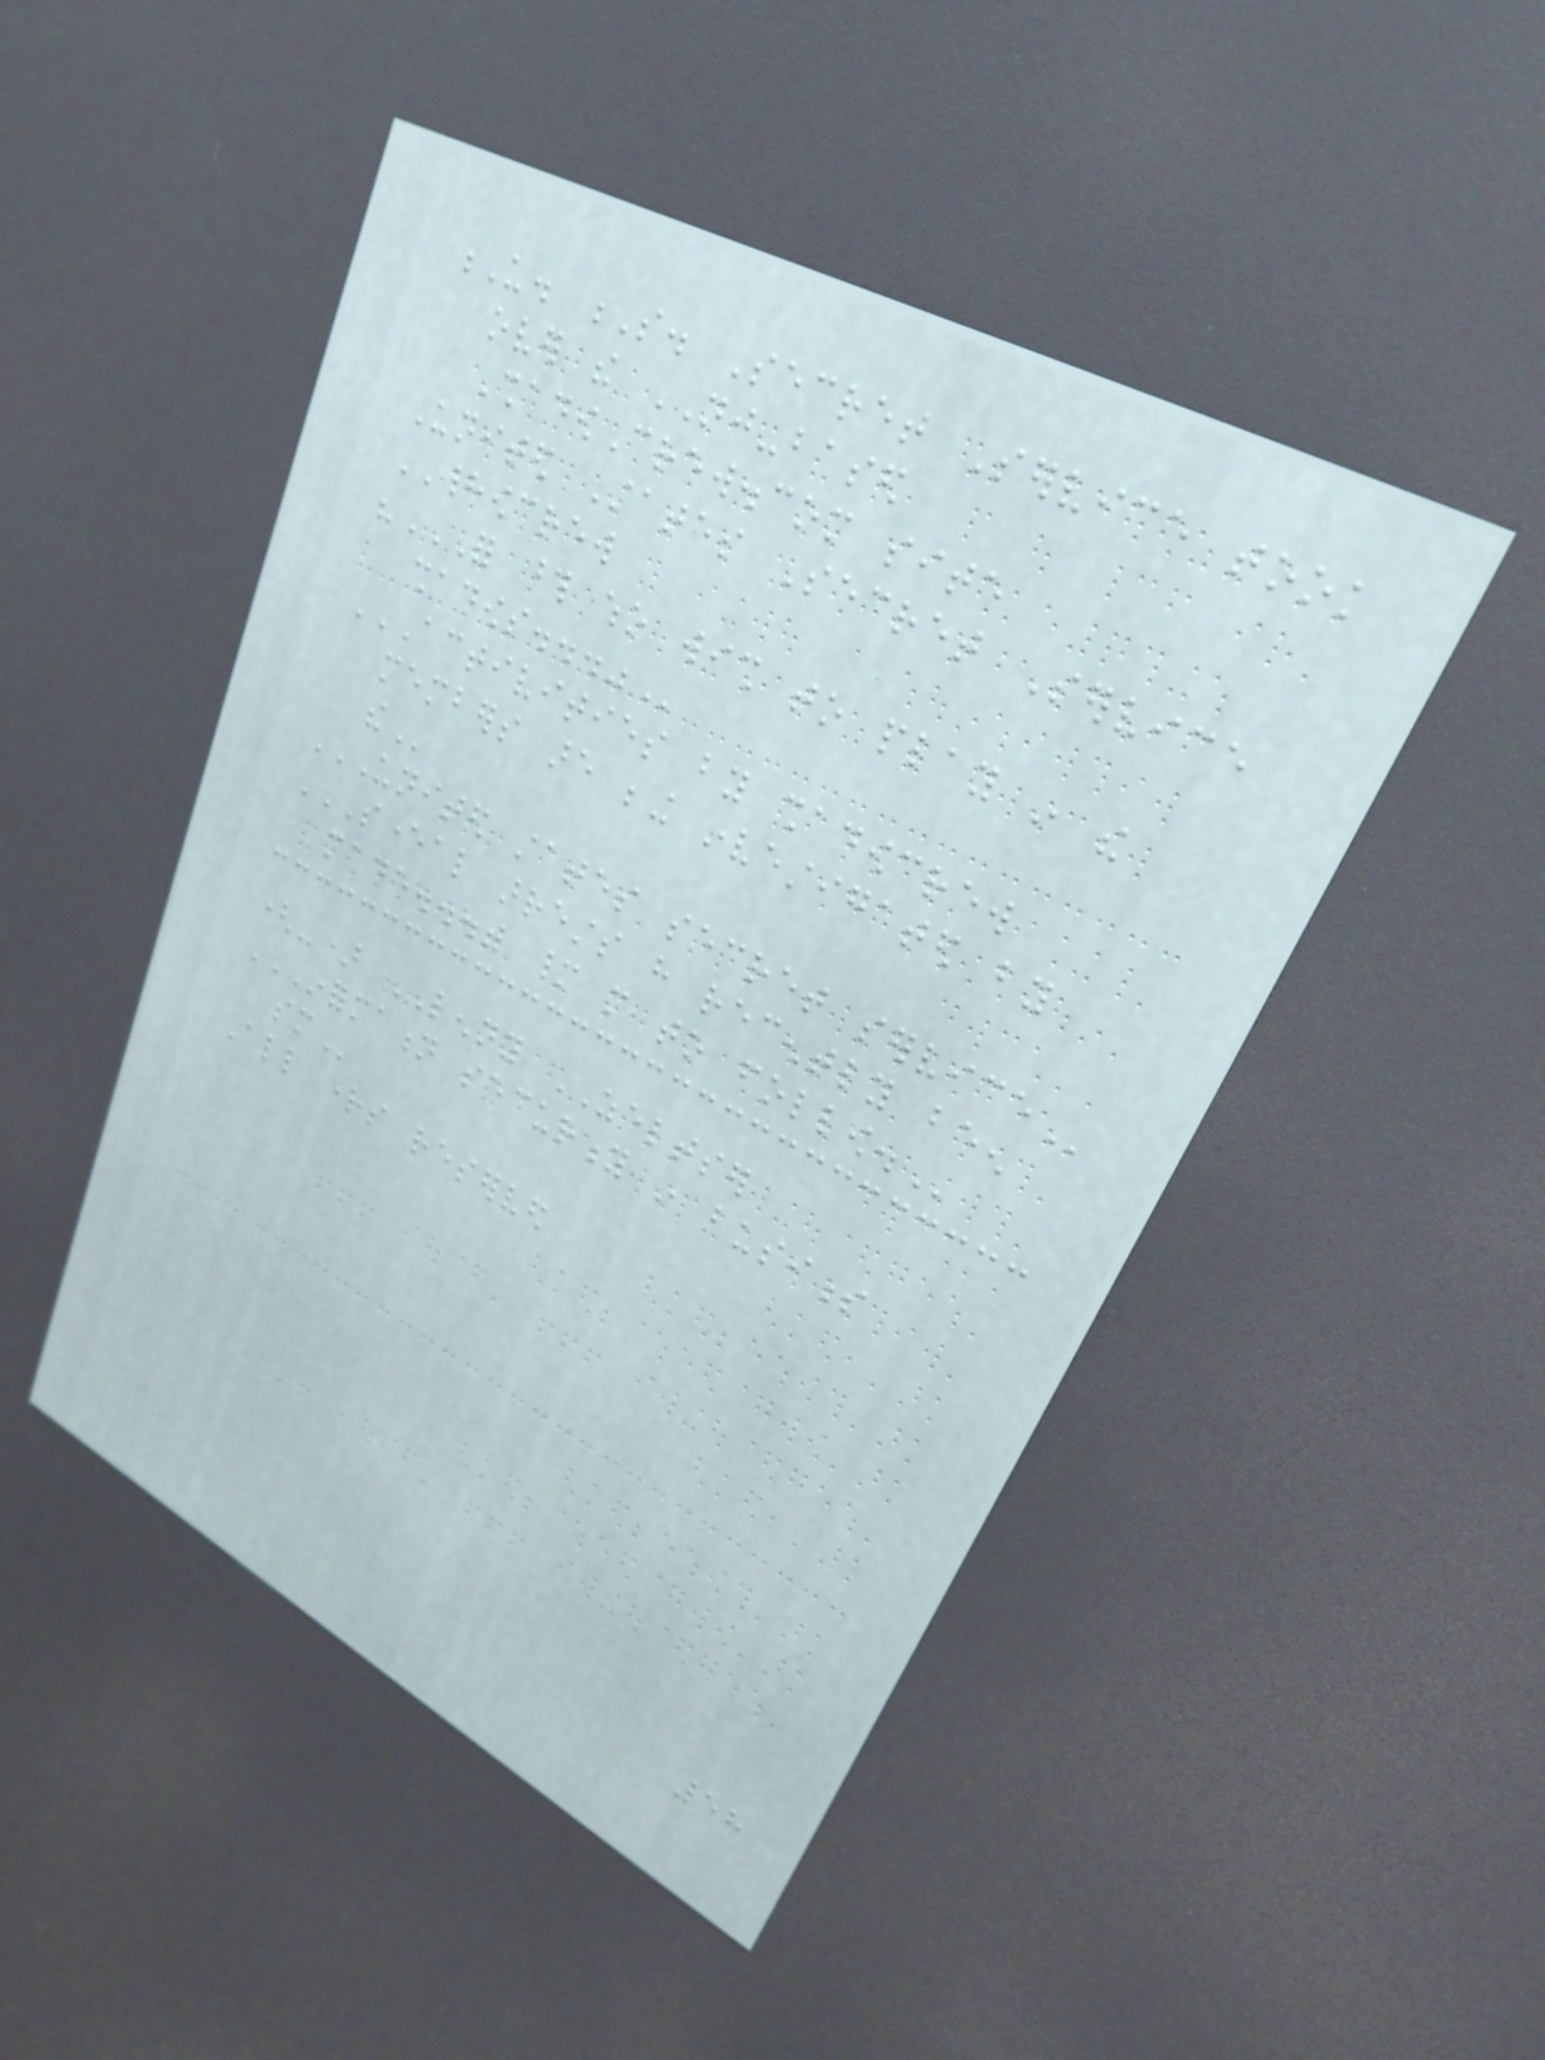U. S. Secret Service took
over the NJ-based
ShadowCrew.com site
United States Secret Service
HADOWCREW
"FOR THOSE WHO WISH TO PLAY IN THE
SHADOWS..."
ACTIVITIES BY SHADOWCREW
MEMBERS ARE BEING INVESTIGATED BY
THE
UNITED STATES SECRET SERVICE
SEVERAL ARRESTS HAVE RECENTLY BEEN
MADE...WITH MANY MORE TO FOLLOW.
(-) LENNY ZELTSER
INFORMATION SECURITY IN BUSINESS
SM
All rights reserved
58
